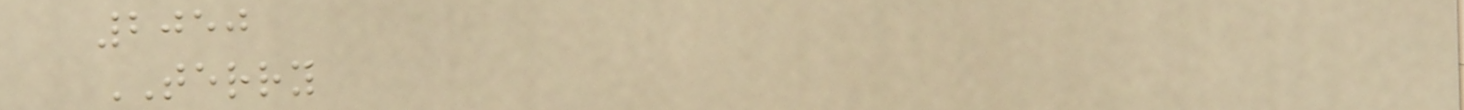2050
TERRY
